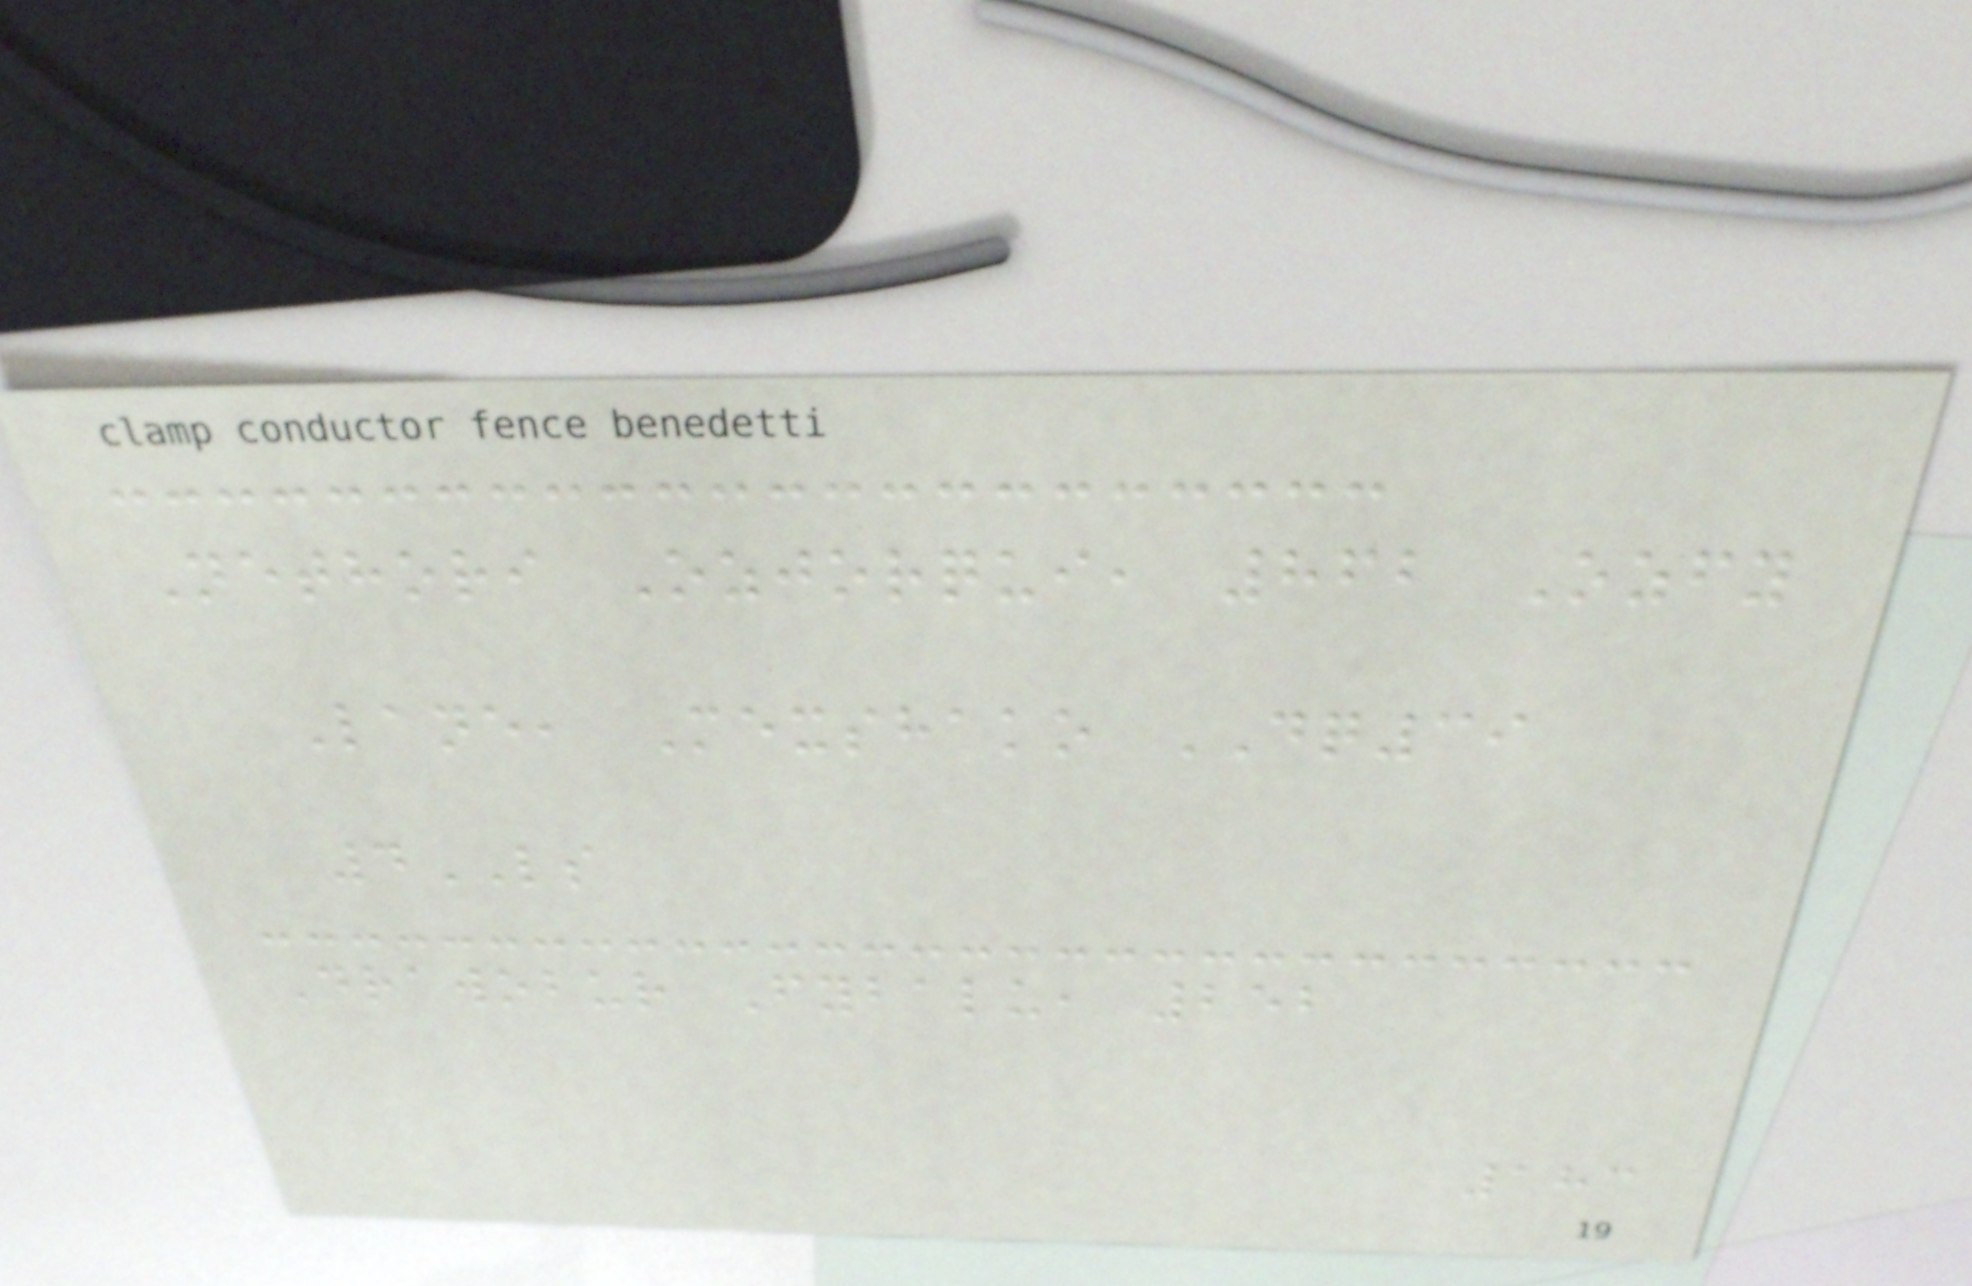Nethori Ozjorqui, 862 Ozfy
Lane, Mexshako DQ39
4LS
Drawobur Fybalu, 252
183
